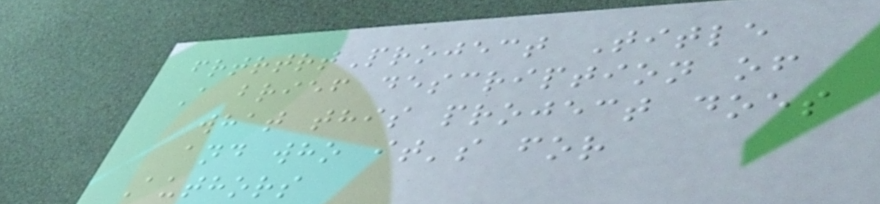frtrtrtProject Title
A brief description of
what this project does
and who it's for
Authors
